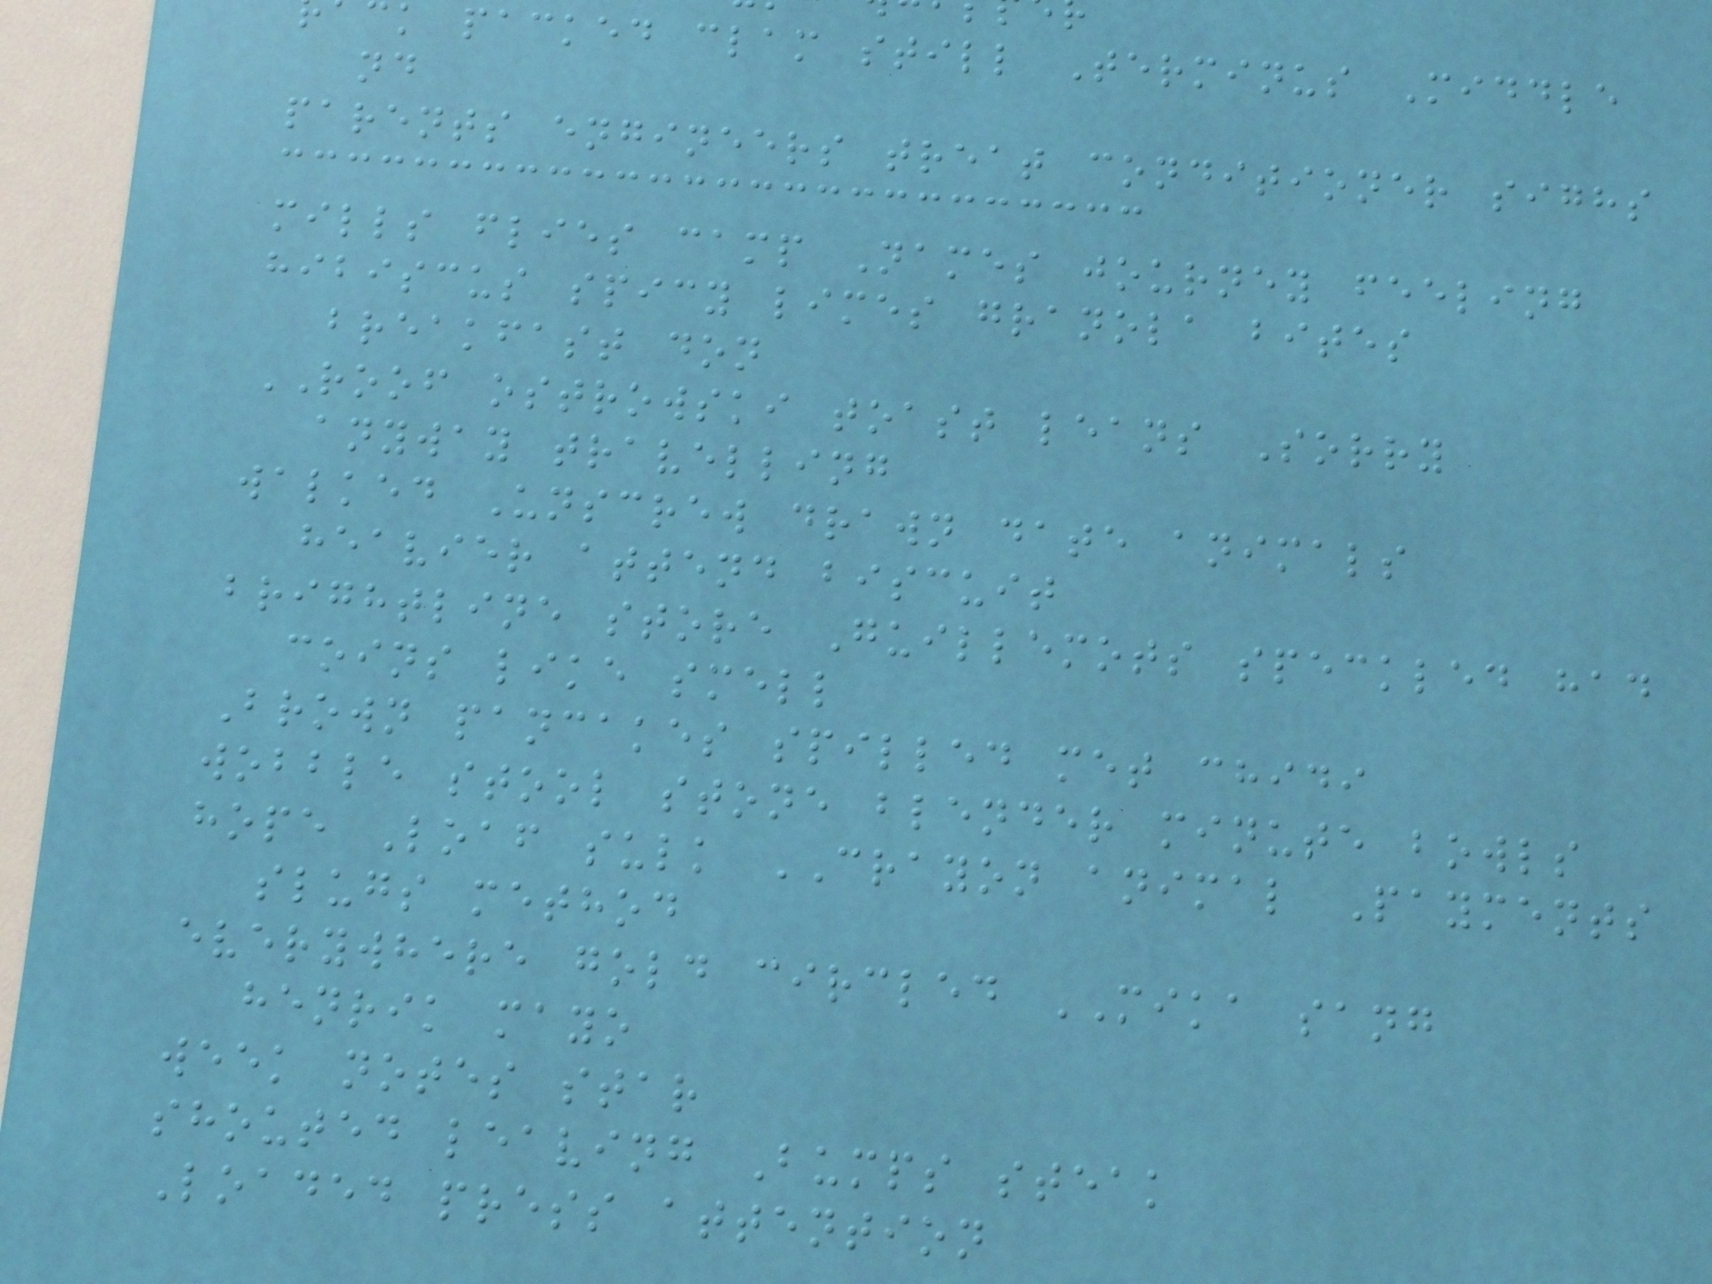k packed clam still Terminus Middle
nd
parents engineers treat conditioner sighs
mills flies camp Names journey feeling
hibiscus spicy limes granola bites
breakfast don
ROOF ostrowski toast leans Sorry
anyway travelling
walked Unscrew drawn date animals
heavier attend biscuit
brightline store Guillemots speckled had
coins like smell
Brown pancakes spilled met chidi
wobble stool stone blender minute bowls
hope Loaf sulk CRAYON animal Payments
slugs method
everywhere gold circled MIKA sang
henrik mayo
week notes star
shouted leaving Bumps steak
Loaded press attention
